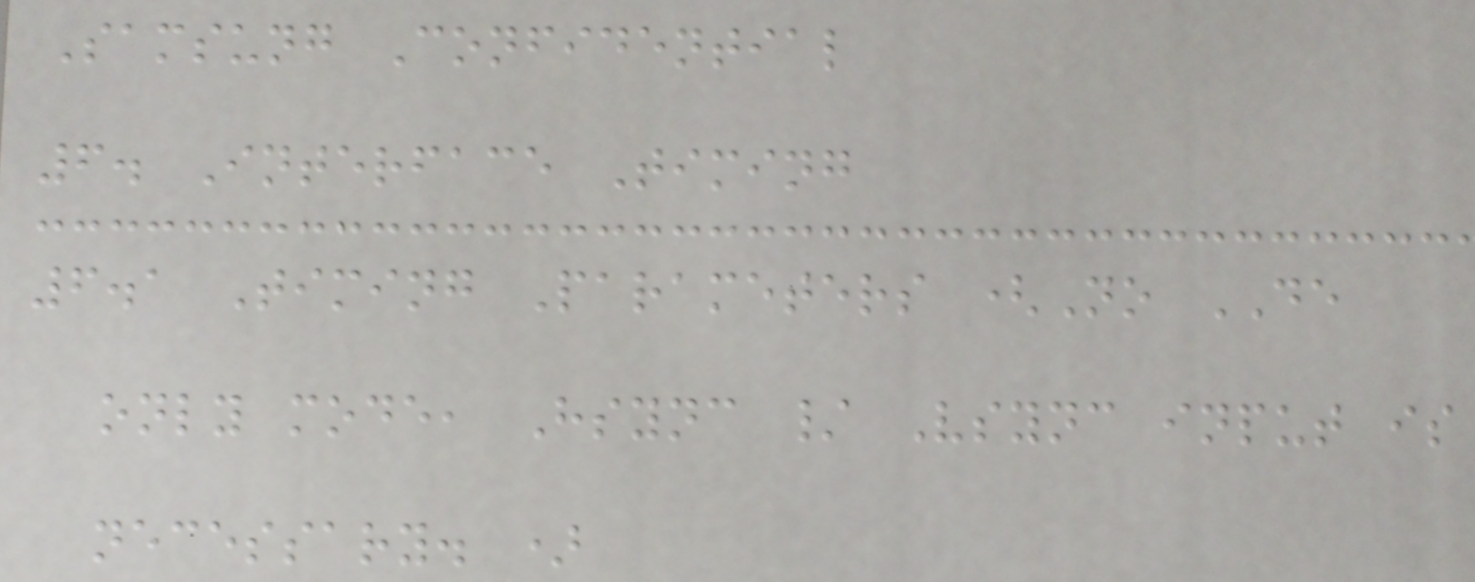Samsung Confidential
6. Interface Timing
6.1 Timing Parameters (No DE
only mode, Hsync / Vsync input is
necessary. )
